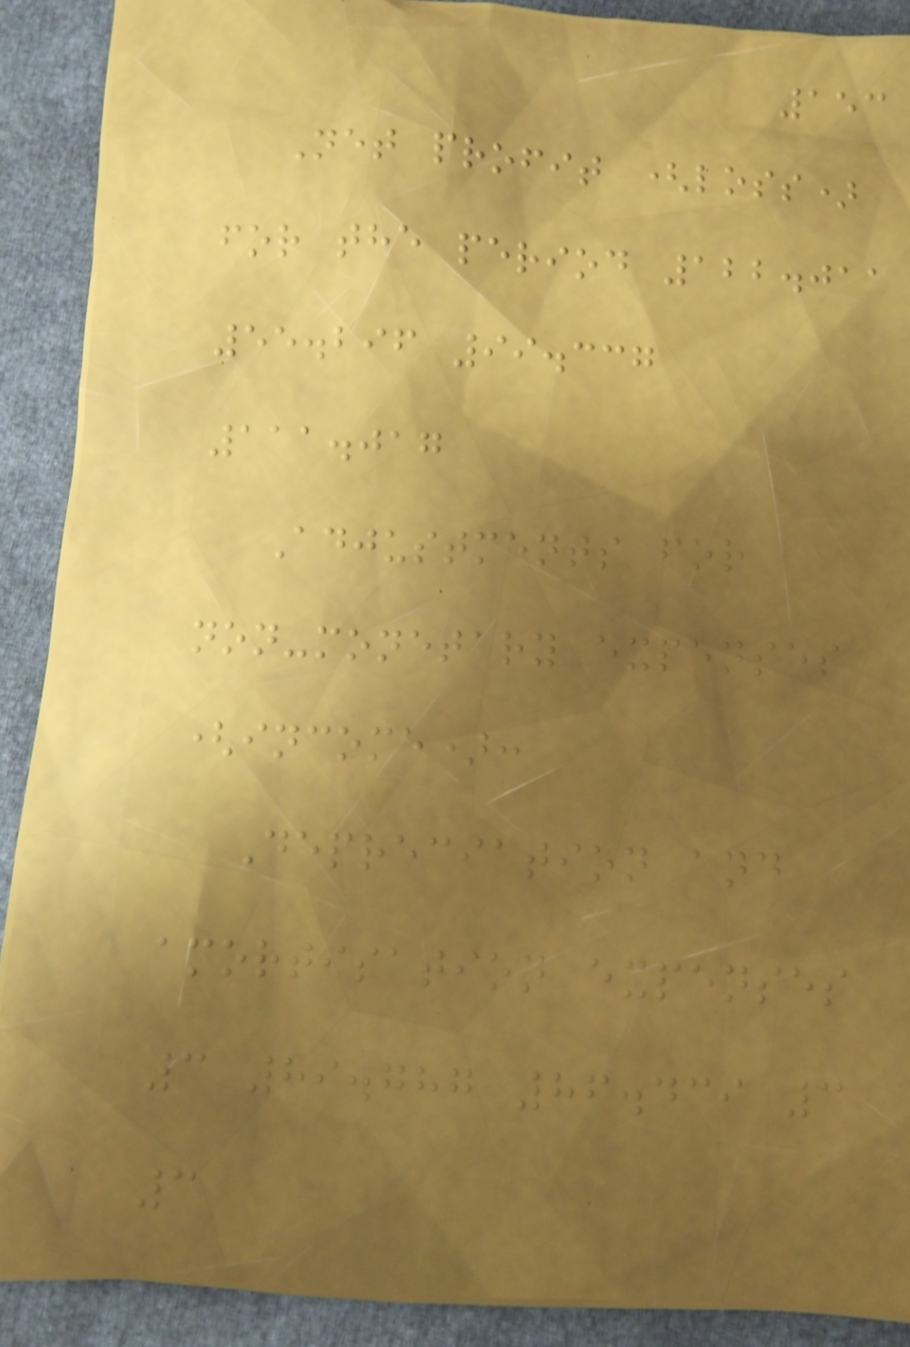153
Net profit (loss)
for the period 122.011
55.296 99.337
111.017
Adjustments for
non-monetary expenses
(income):
Depreciation and
amortisation expenses
3 89.787 86.439 3
3
